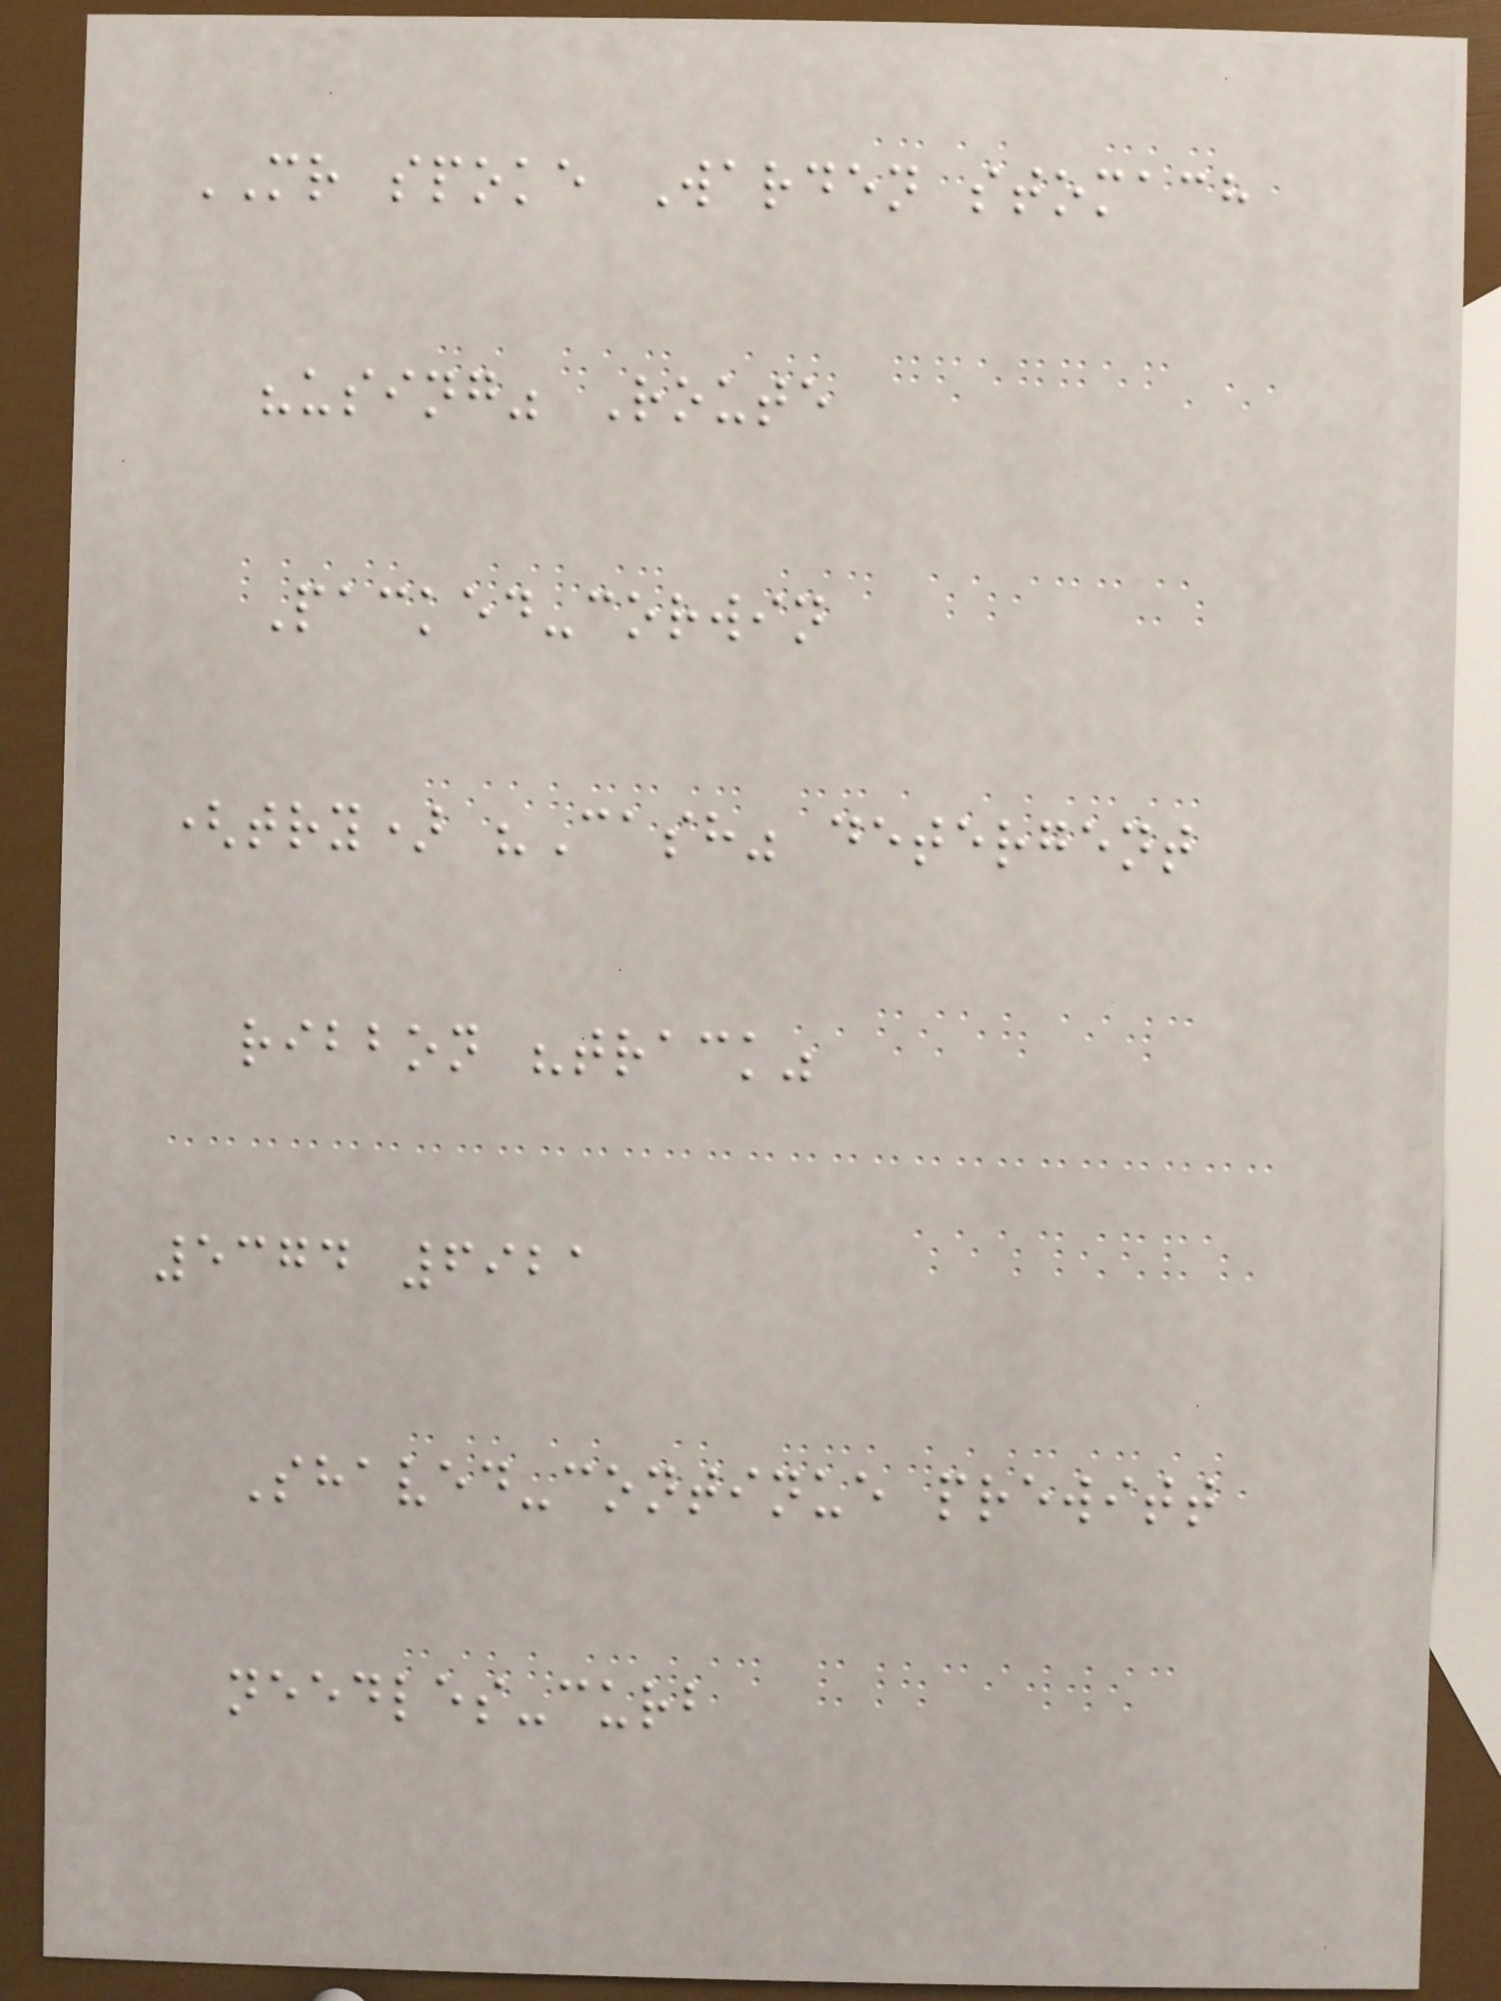MR spoke Warden stomach
"using" Route
Packed-corwin
(try) "Cash" detergent
ribbon "track"
5374 6921
Shaved-continue prewitt
needles-curb
